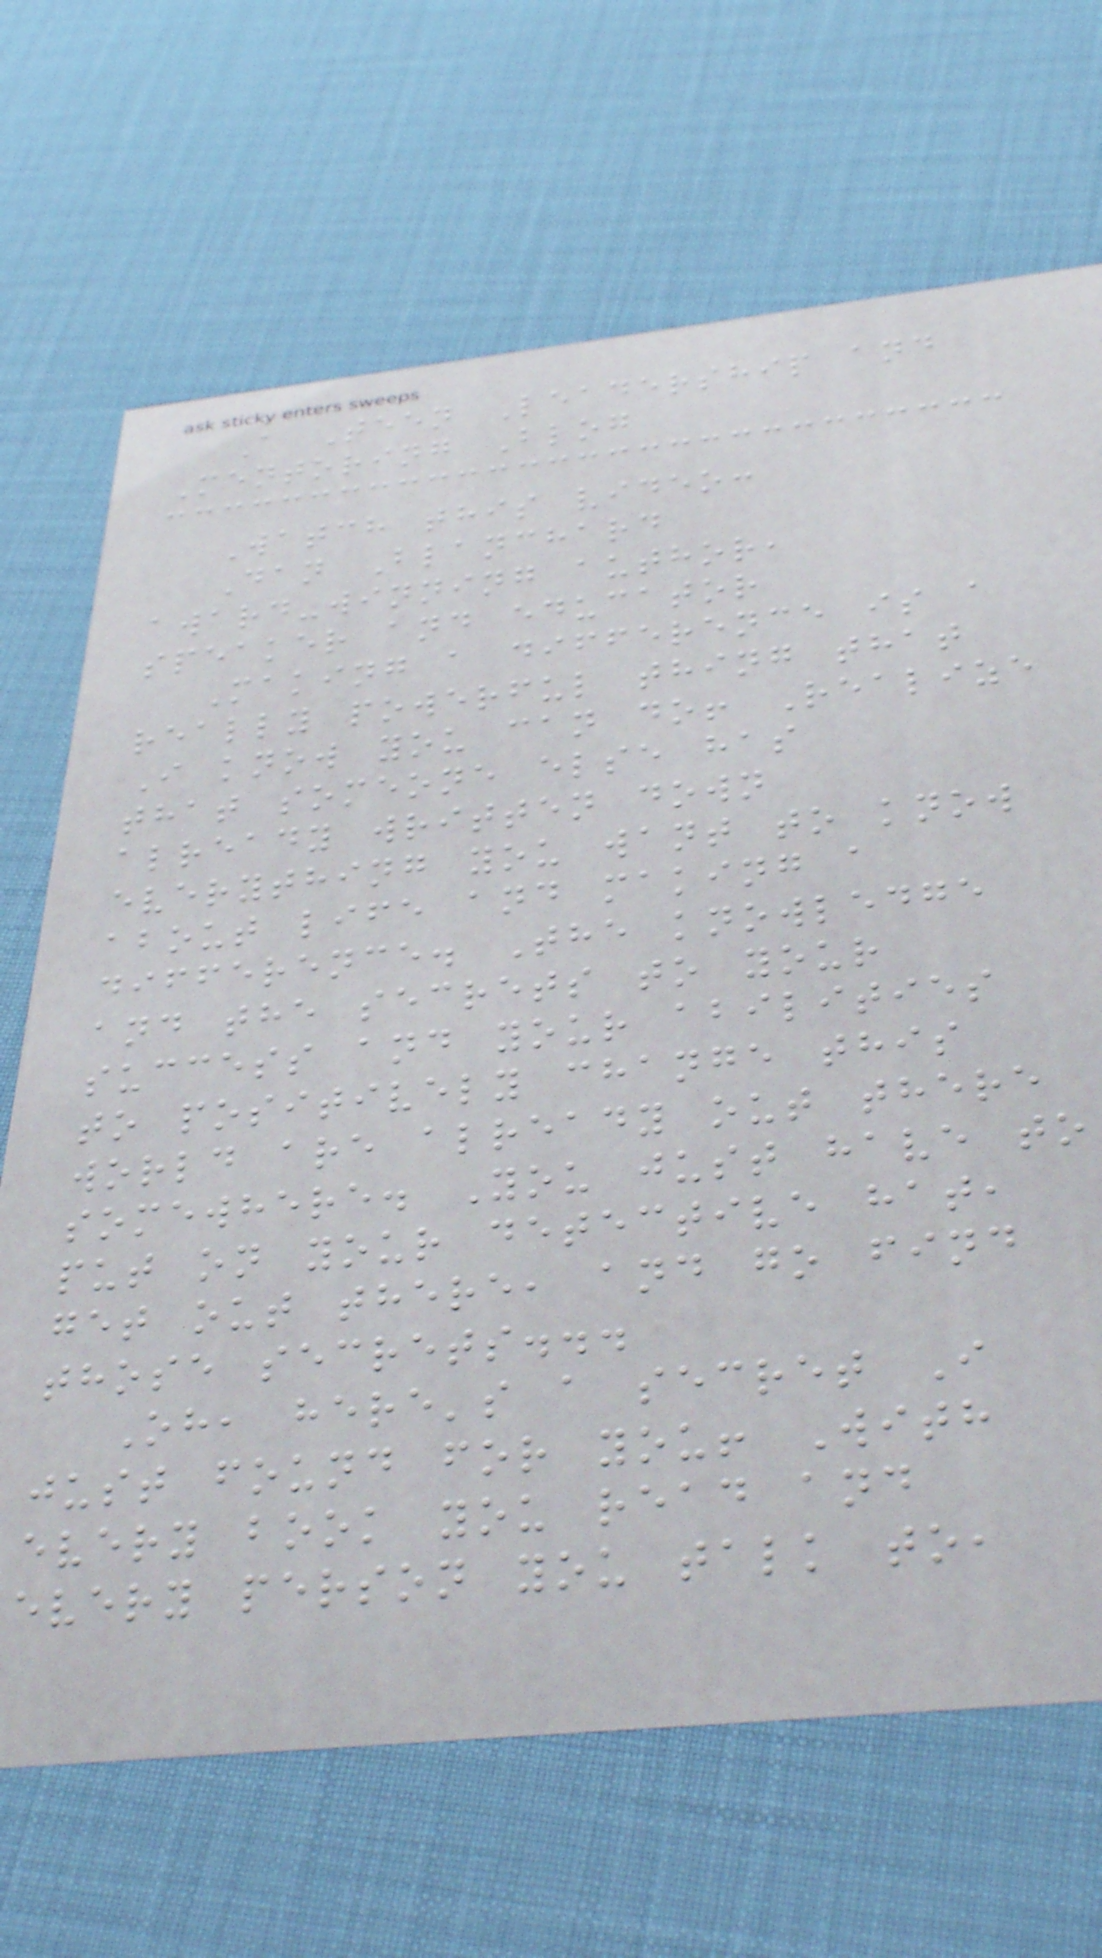A Teen Leadership and
Mentoring Blog
Watch this video:
Dan Blanchard
award-winning author,
speaker and educator
Making a difference is a
really powerful thing that
I know you can do! Realize
that someone else has
already written down
everything you want to know
about life and making a
difference. The knowledge
and the secrets to your
success and your abilities
to positively change this
world are already out there
somewhere. You just have to
put on your detective hat,
get out there, and go find
those secrets...
Oh, here's a secret I
just found for you! With
every book you read and
every person you talk to,
